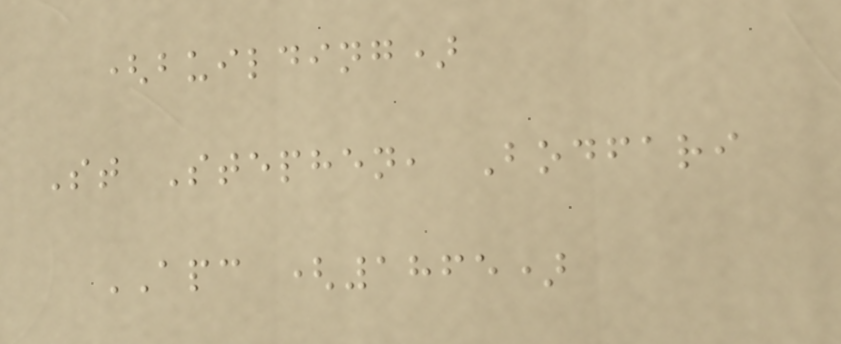(building)
St Stephen, Bodfari
APC (1865)
